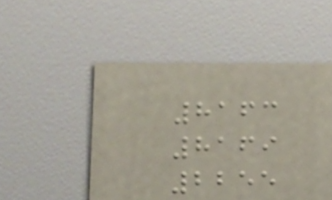8163
8169
2255
